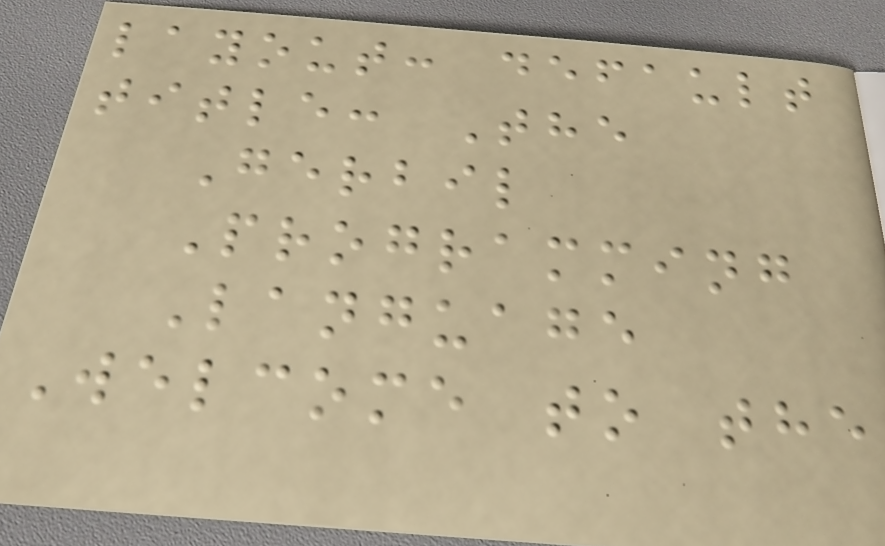layout: default
title: The
Gerbil
Programming
Language
Welcome to the
